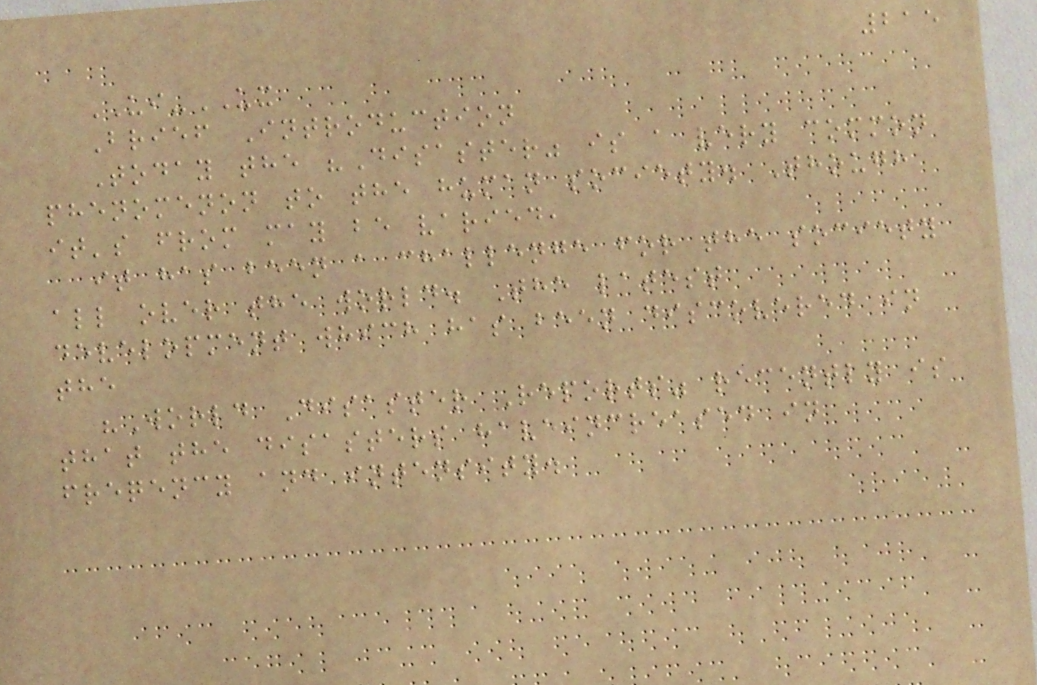215
UI-UX
Brief Introduction
Today the "Disaster" is a very common
phenomenon to the human society. Though
it's from may be varied,
it has been a challenge for the society
all over the world. The latest
development which has been discovered in
the
"World Disaster Reports" recently is
that the disasters haveincreased in
freqency and intensity.
